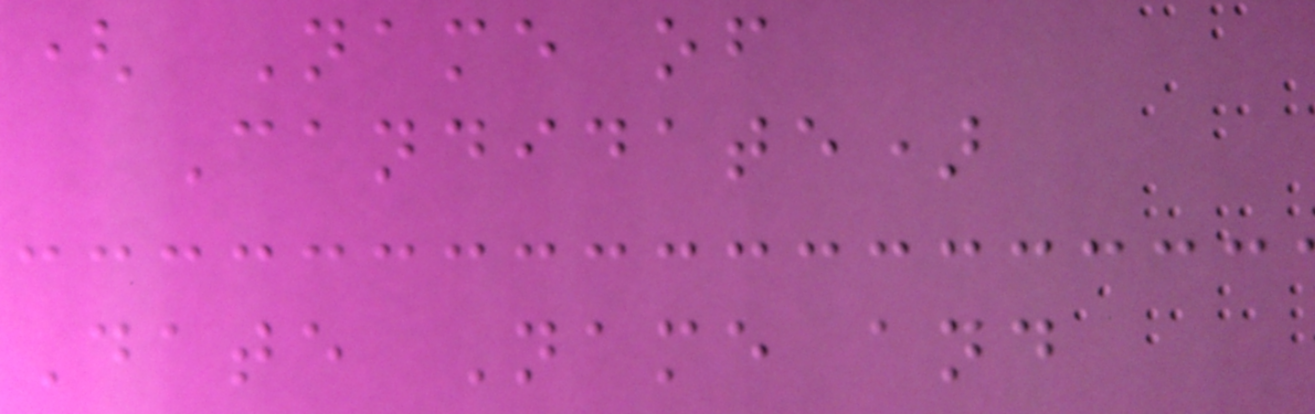( Name of
Candidate)
Date Name and
